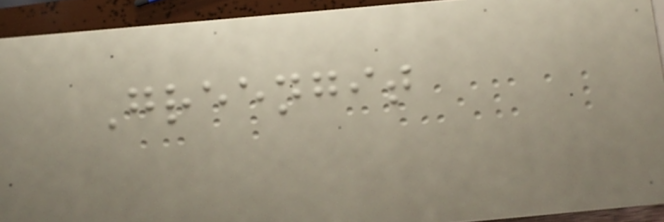Greengit
